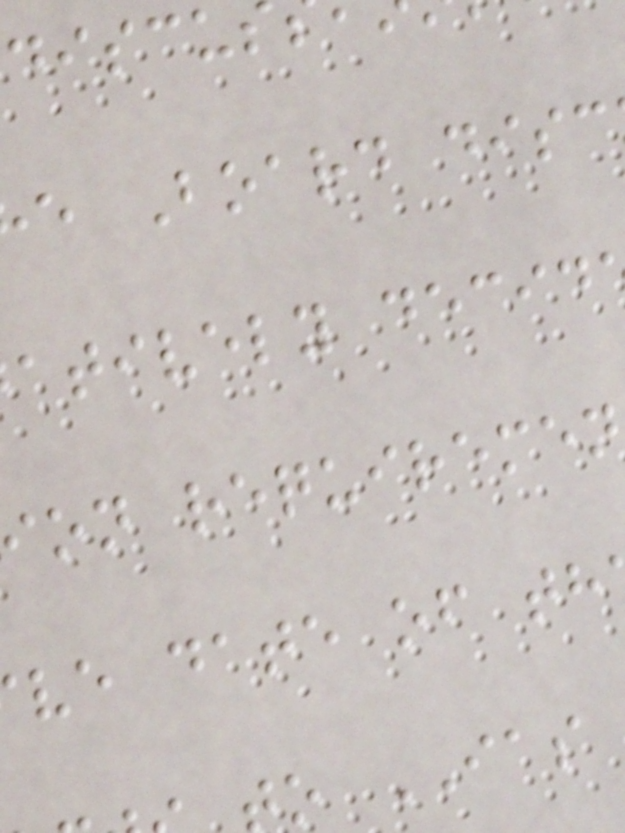discu
e Board disc
atively decid
on requiremen
ve date of th
